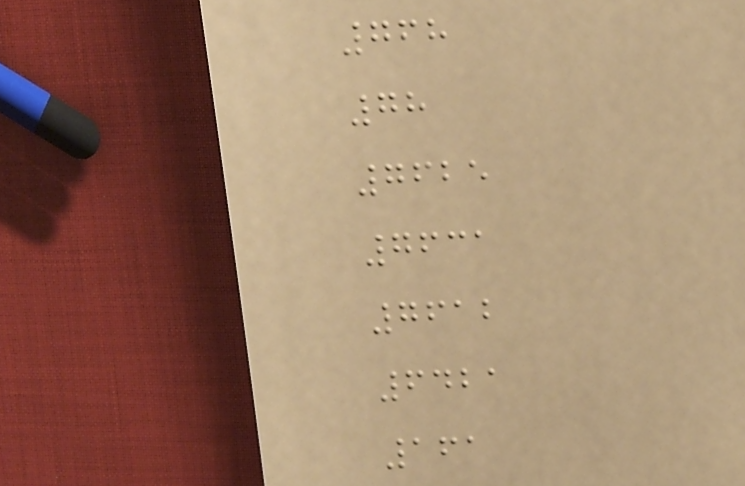768
78
7625
7631
7612
6421
161
